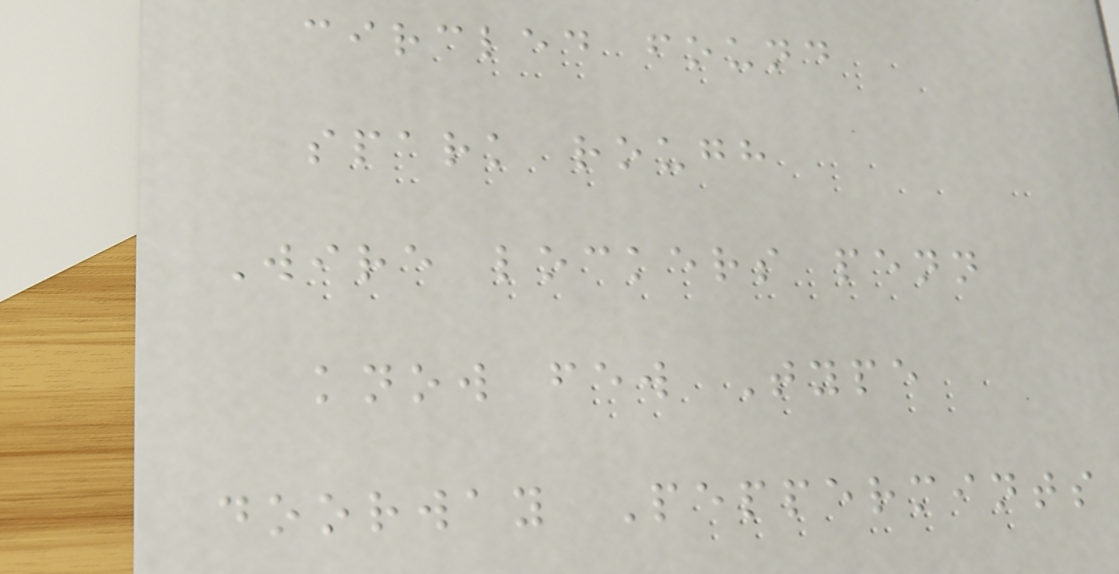circled found
spark rough
Wire lockers penn
know few Type
doorway Peppermints
